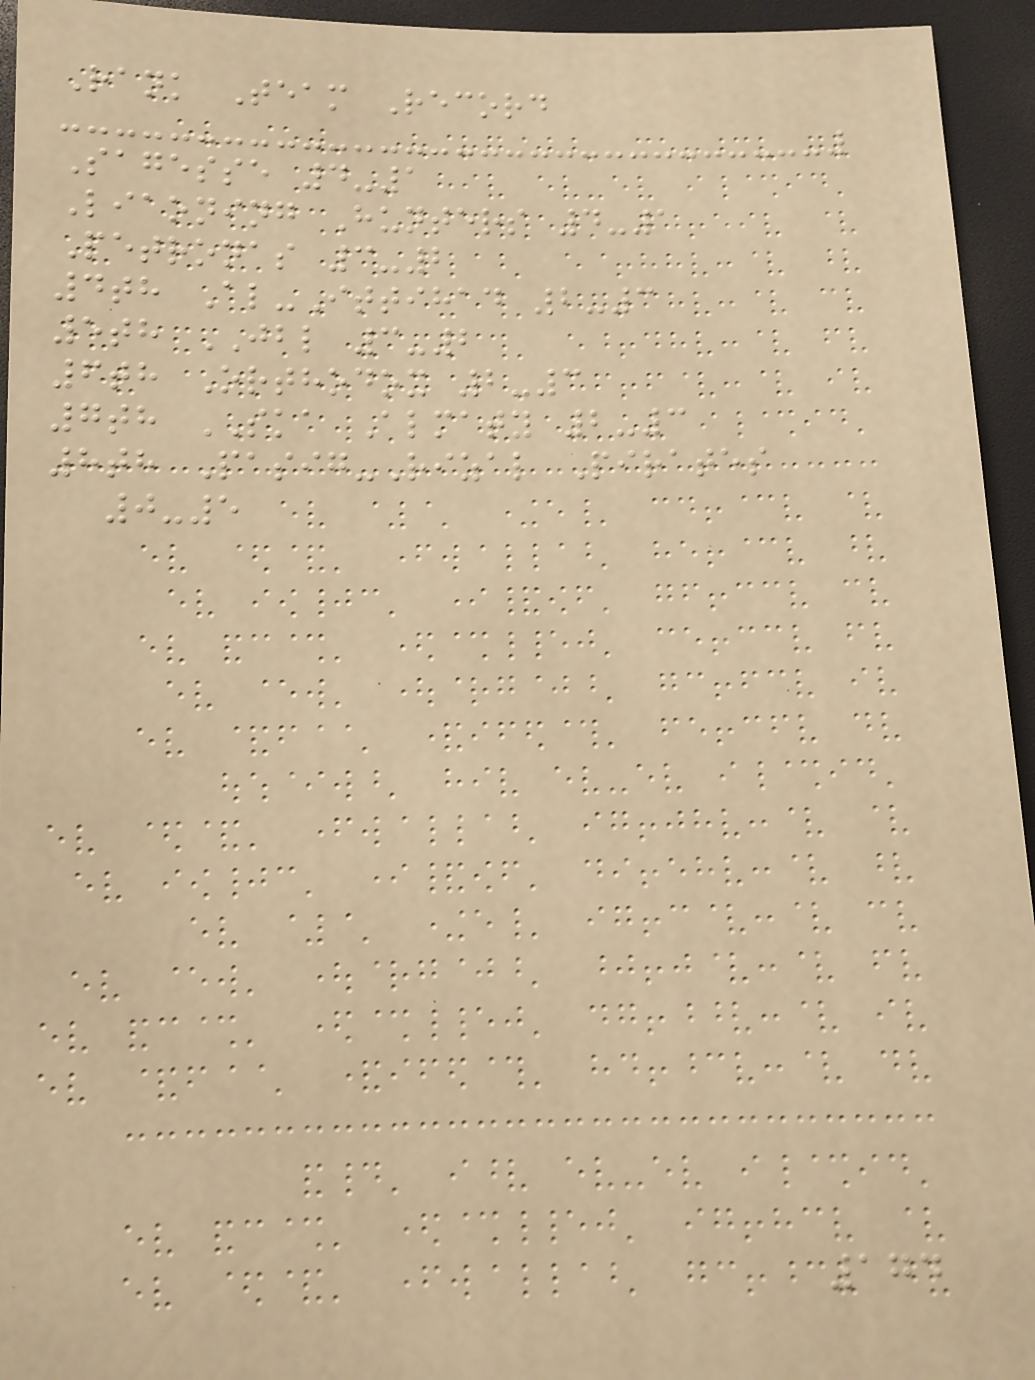Rank Team Record
Sagesse 4-1
Liaoning Hunters 4-1
Petronas 3-2
4th Al-Ittihad 2-3
5th JBL 3-2
6th Orthodox 2-3
7th SKA Almaty 2-3
8th Pasig-Rizal Pirates
0-5
174
